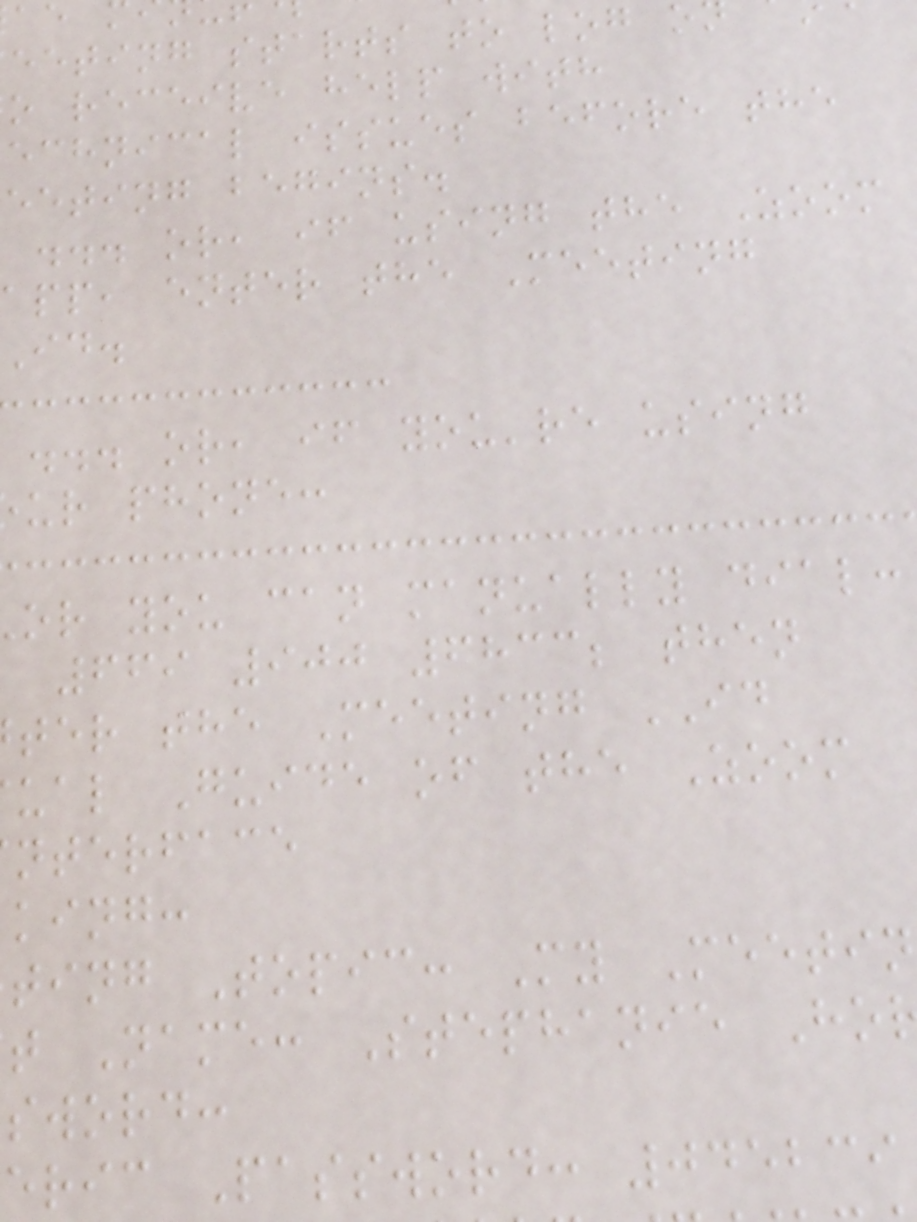eeting starts to log o
o receive help with
echnical issues before the
eeting begins.
... or, if using the Zoom
app, enter the Meeting
... or, if you're using
ur phone:
or you can manually dial:
669 900 6833; then
ter the Meeting ID
ual Guide of the Zoom
nterface
king:
ting Topic: My Meetin
t Name: Stephanie Ho
sword:
eric Password: 045239
